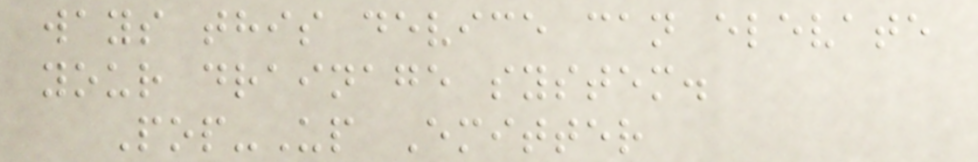ways this device can elevate
your drainage system.
Pop-Up Emitter
